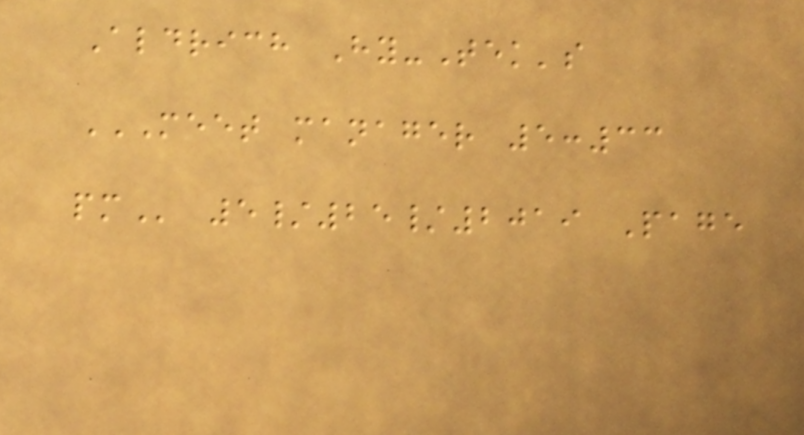Aldrich Hy-Tek's
MEET MANAGER 5:33
PM 5/25/2019 Page
